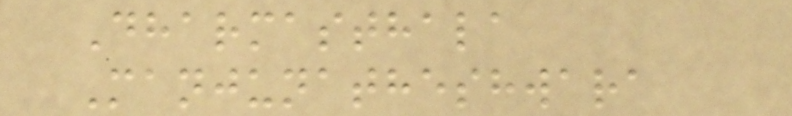Dharmasthala
Manjunatheshwara
